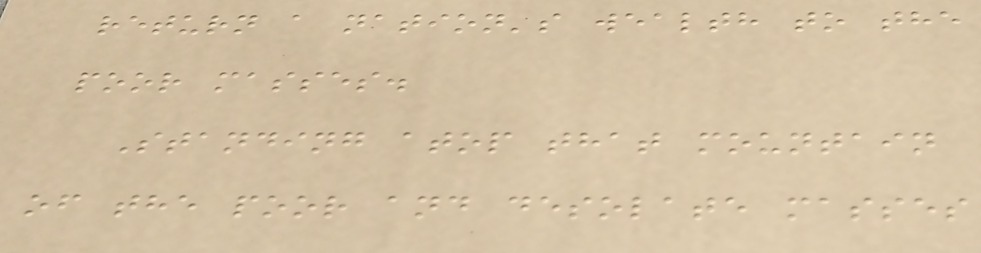return a nation's wealth to the
poor masses.
Standing atop that mountain
of the poor and desolate masses
